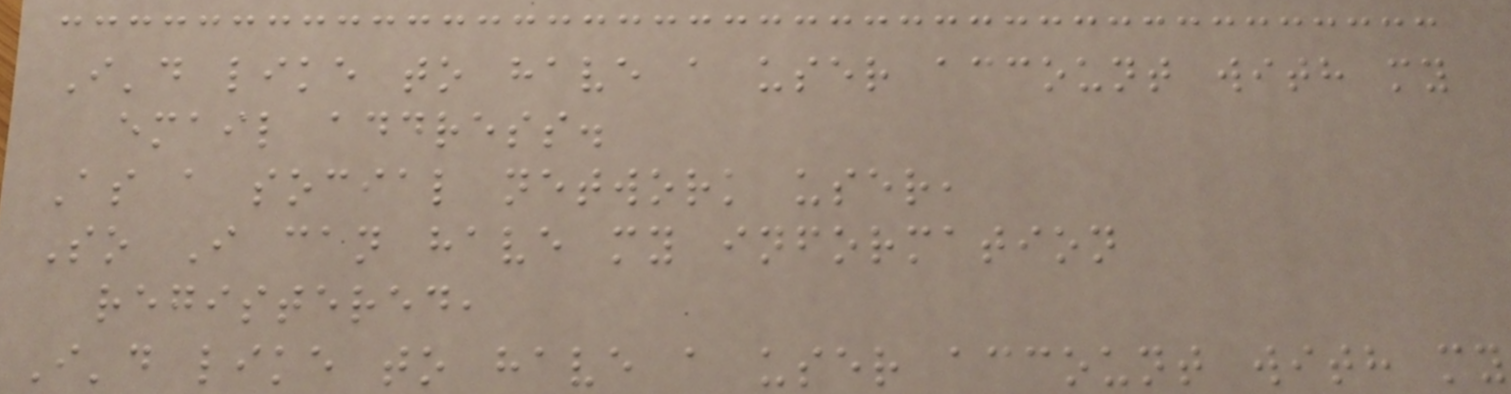I'd like to have a user account with my
email address.
As a social network user,
So I can have my information
registered,
I'd like to have a user account with my
